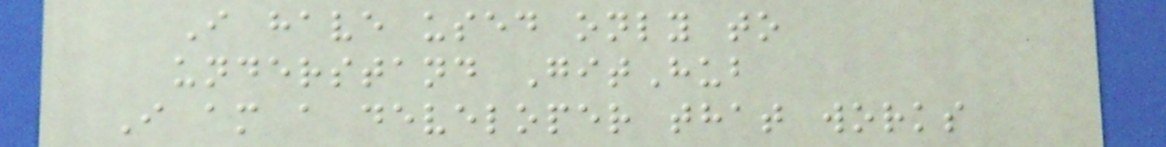I have used only to
understand GitHub
I am a developer that works
